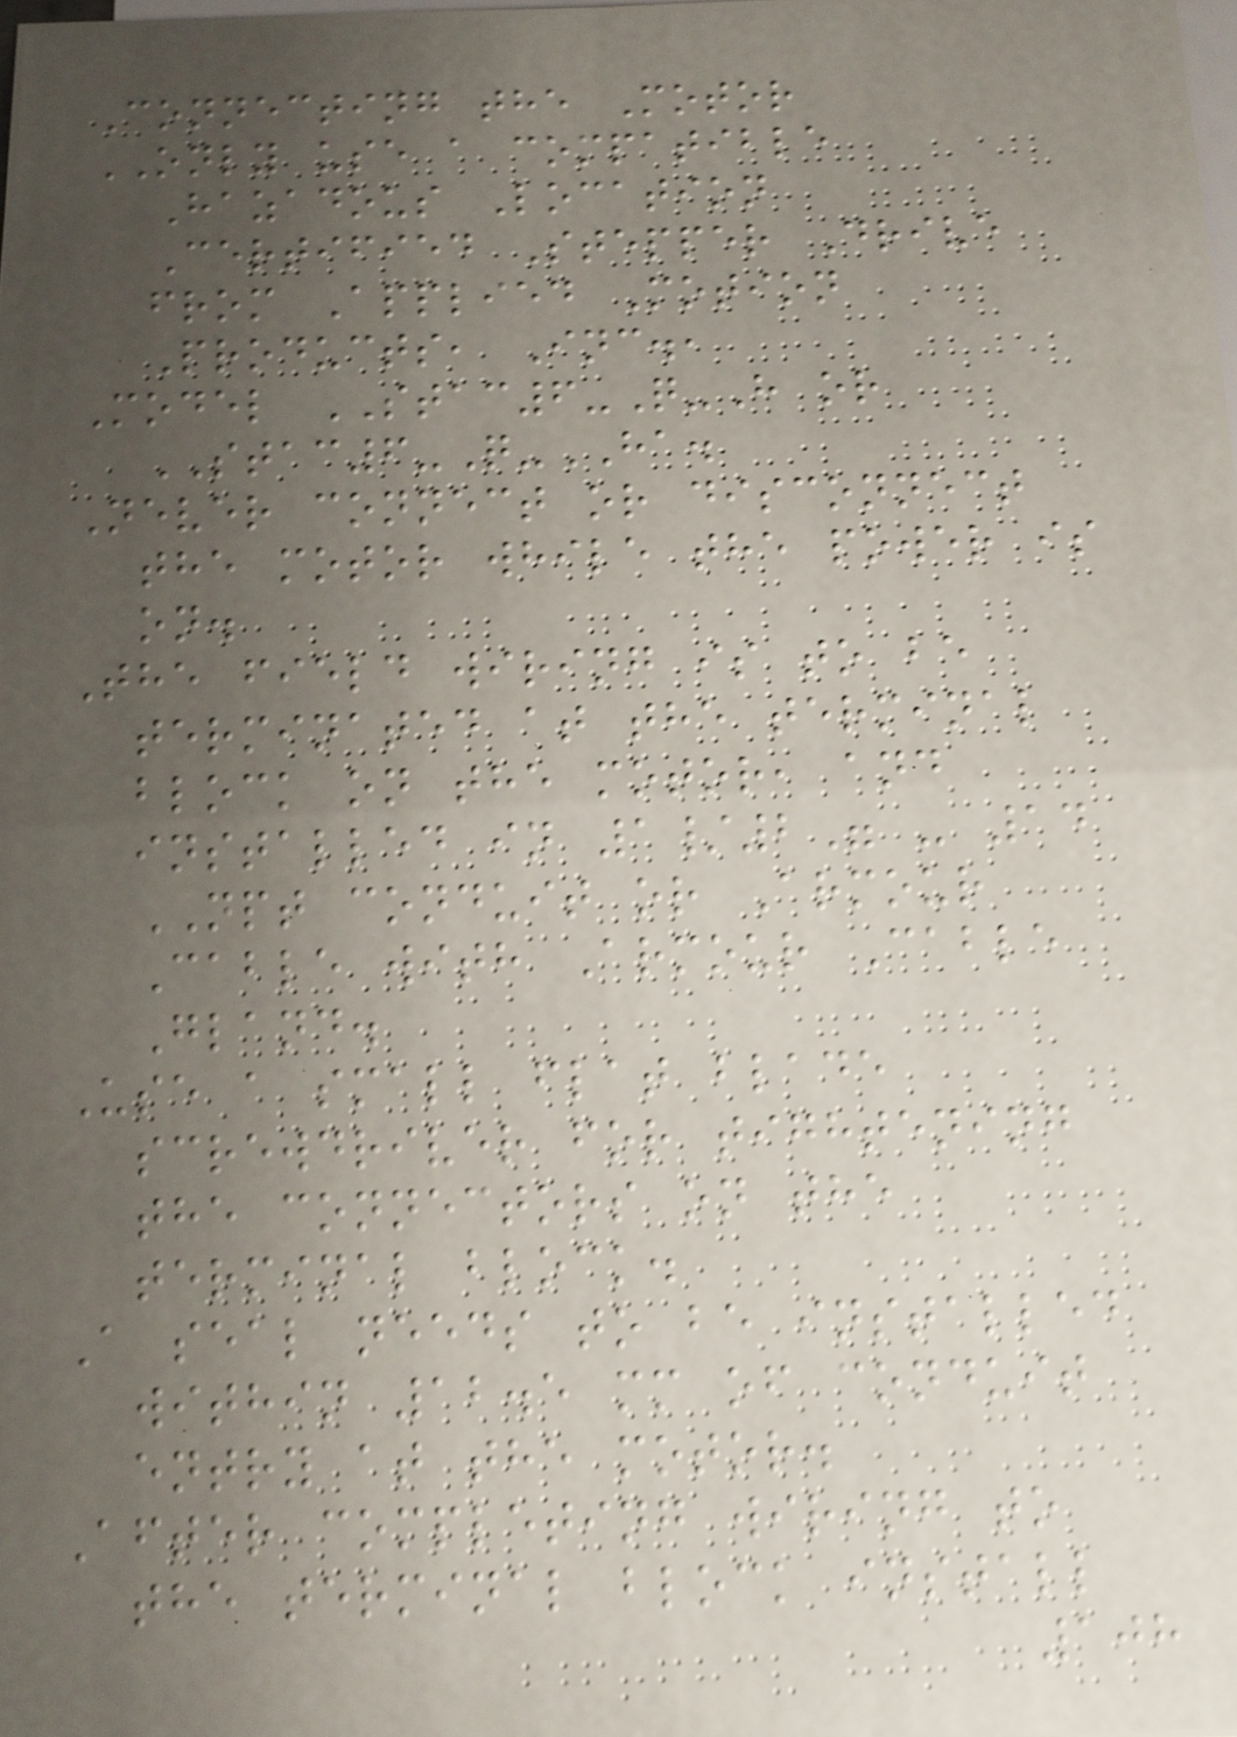Connecting the Motor
ONLY use a compatible
Hazadous Location
Certified Stepper Drive
from Applied Motion
Products, Inc.,
Model STAC6-Q-H or
STAC6-Q-HA.
Never connect or disconnect
the motor while the power is
on.
The field wiring is to be
terminated at the terminal
block on the motor, and
installed in 1/2" - 14
NPT conduit or Armour
Cable with Armour Cable
Gland.
Use a small flat blade
screwdriver for tightening
the connectors on the
terminal block.
A seal needs to be installed
within 12.5 mm of conduit
entry at the motor.
After completing wiring to
the terminal block install
108
